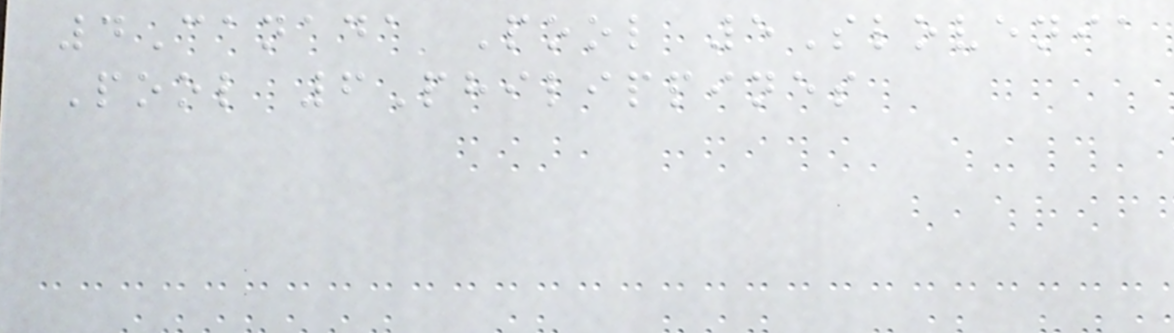4Canada Pool 5Slovenia
Pool 6Philippines
